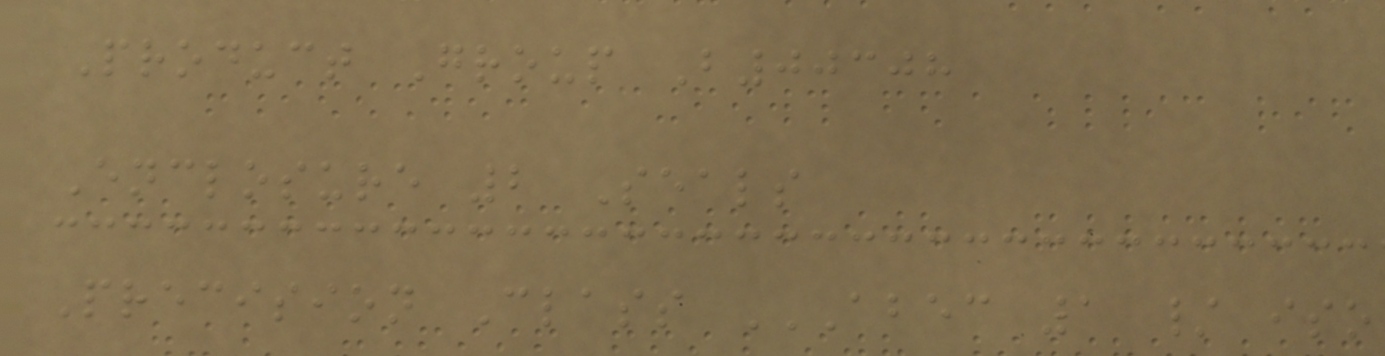Product Group B00308
Enclosure 2 Seals
Precision Class ABEC 1 / ISO
